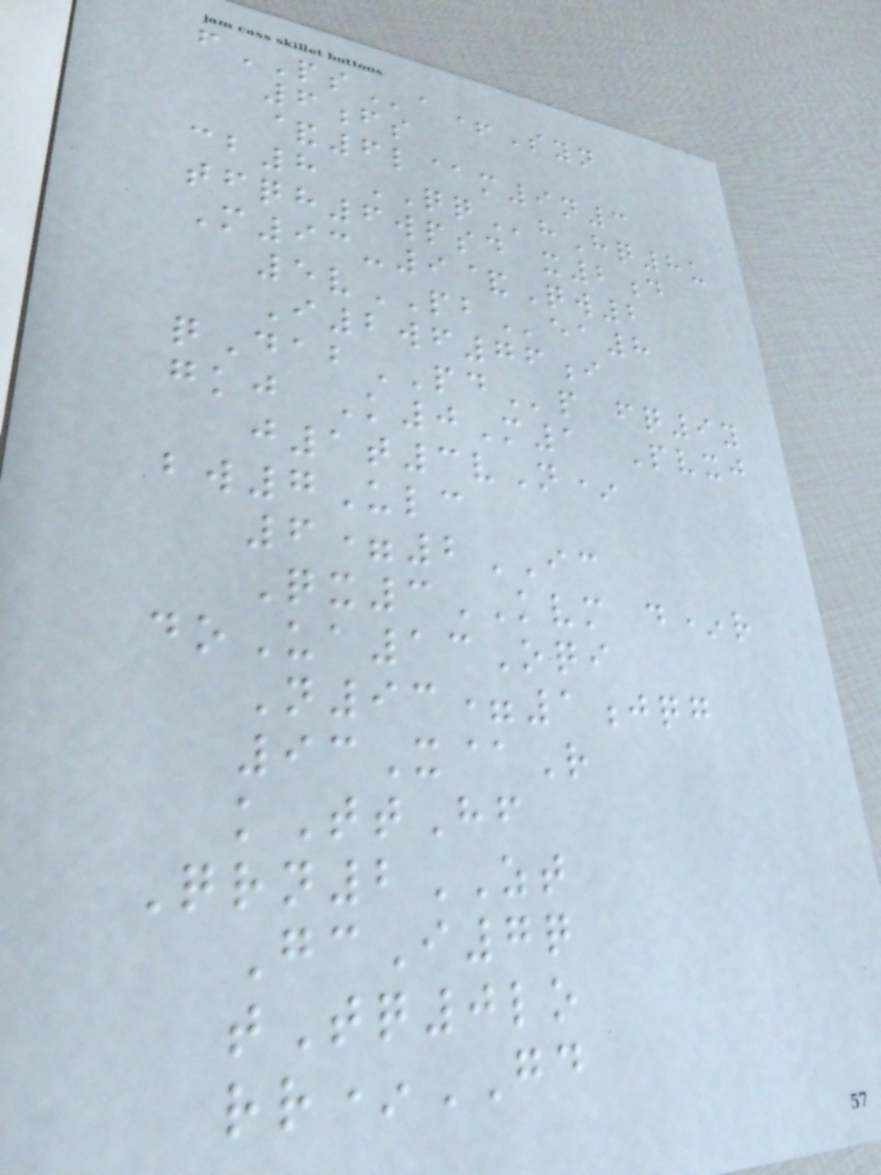fPSa+Syn
6fs
&6l@m9n3
cb8 QQhHq8u
tfqh6wpsd x2d
M93-9&Qw2
5vPBea8
I2wf76i
qDabPDp fq9y
gkj K0M1 Pvxj
j1t3vN*
bw7Ulc
6=2IC
Qx3KVM d*r
doUa13Oqi
N93=1jqg
93X@R
kTtHf
Qrn2ZT
GcI7q
tTq0lo
rr*GD
